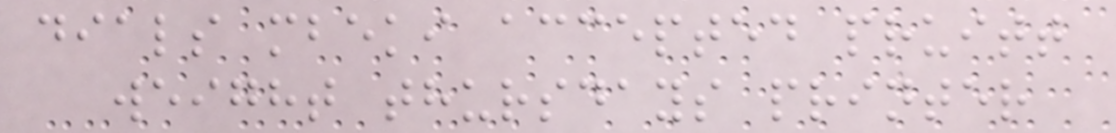dials mbeki accepted pruitt
weight thursdays printer
